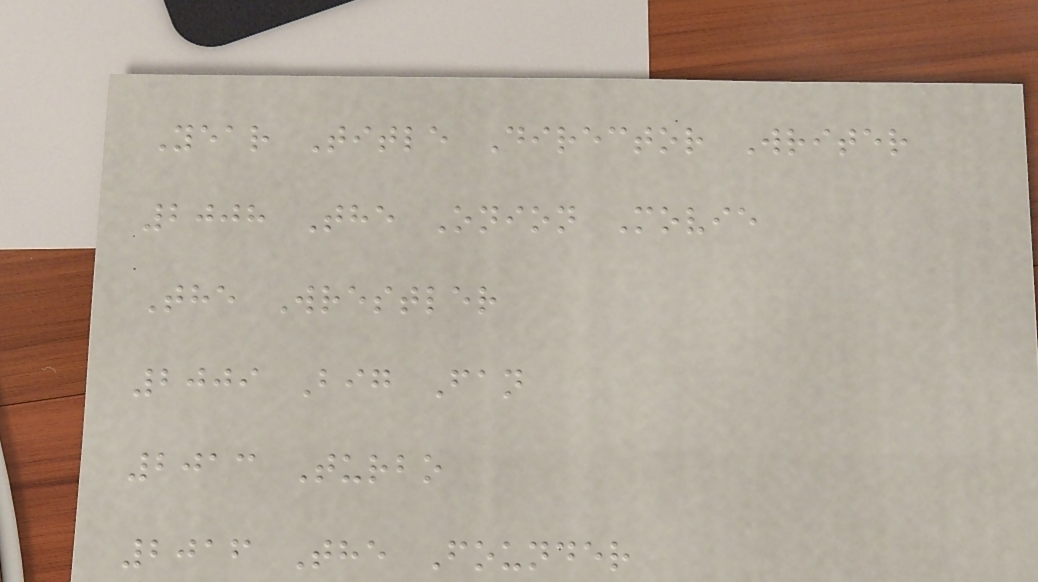Year Title Director Writer
2008 The Onion Movie
The Wrestler
2009 Big Fan
2013 Turbo
2016 The Founder
